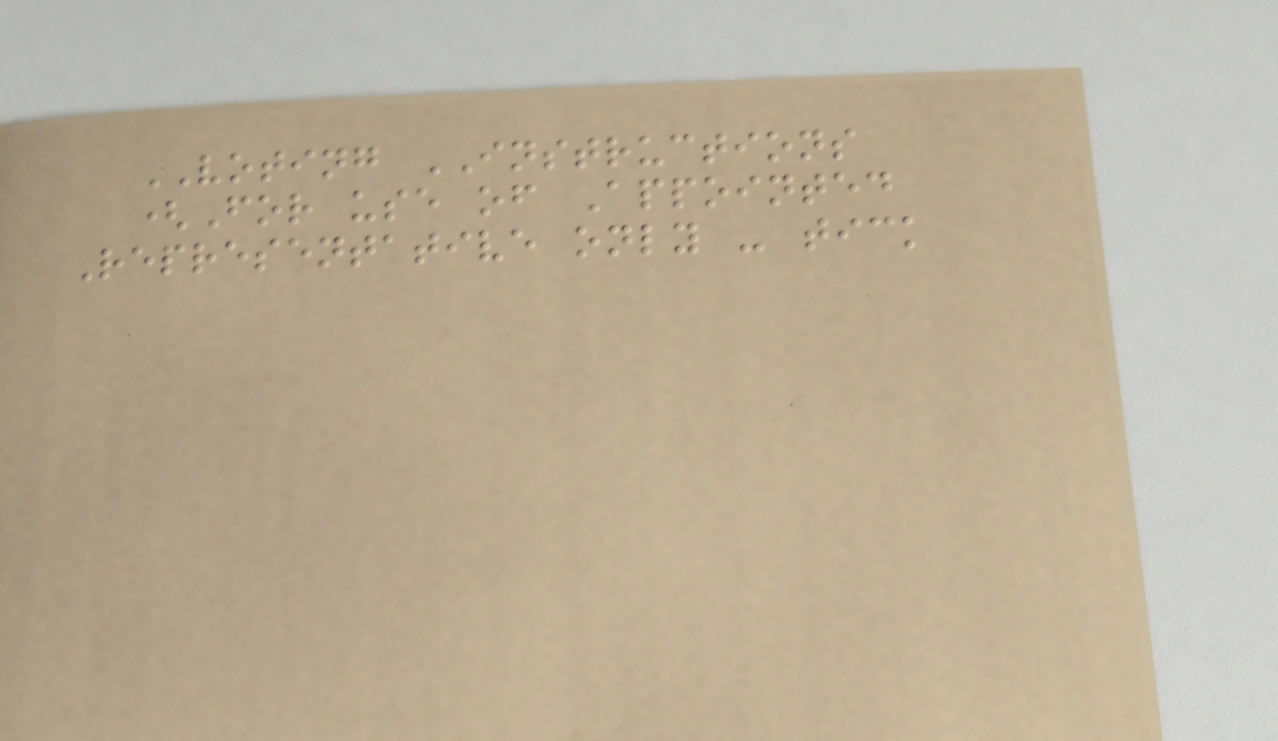VOTING INSTRUCTIONS
(For use of Appointed
Representative only - tick
